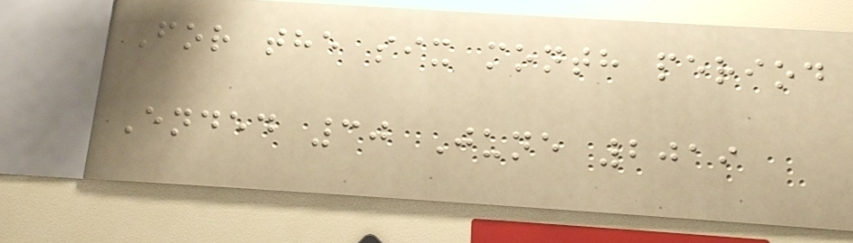For the six month period
Ended 30 June 2019
